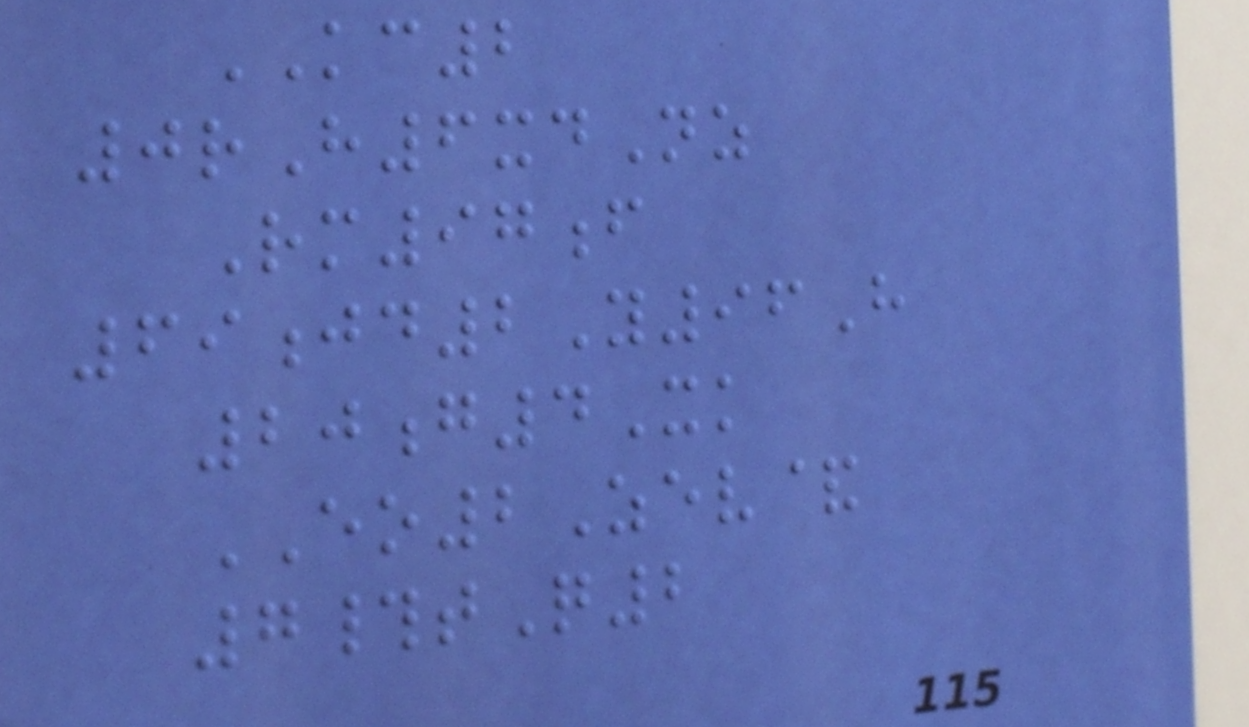KC2
0rH6xdNz
Rm97f
69jd2Y96H
20g4Xk
EO2Zev&
7#tQ2
